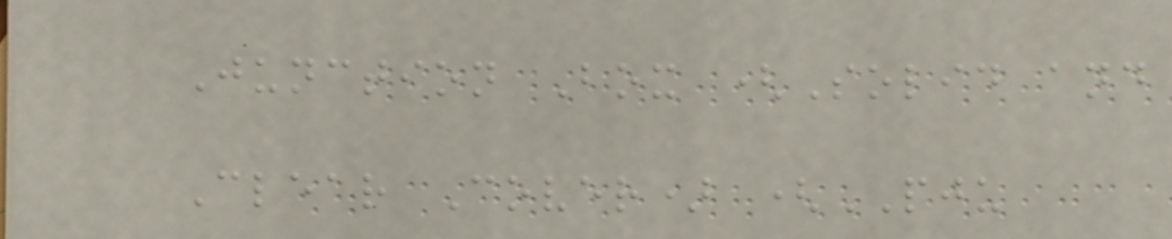Junction Box (Solid and
Clear Cover) (PJU
